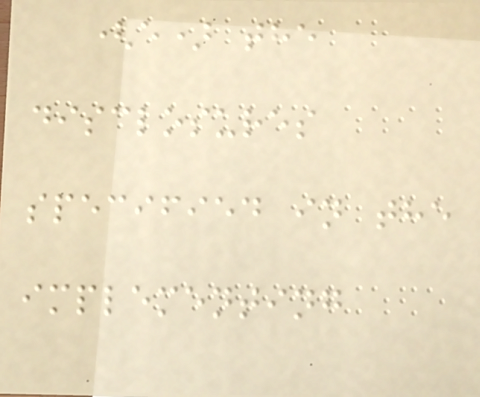(e) the
disclosures
specified in the
implementing
